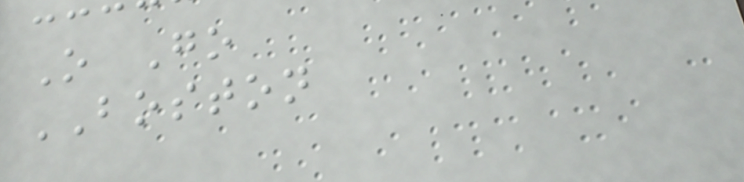O Go
BOSTON
